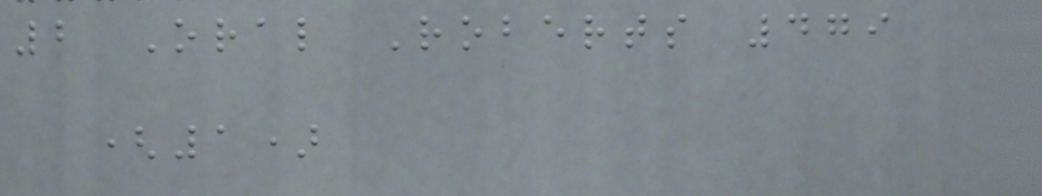2 Oral Roberts 479
(1)
